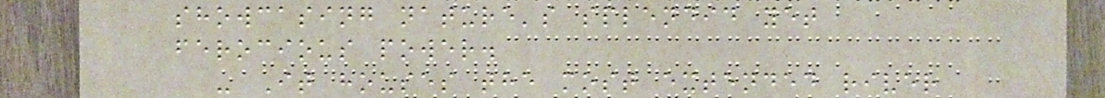showcasing nature's splendid yet
ferocious power.
- It houses the most extended river
